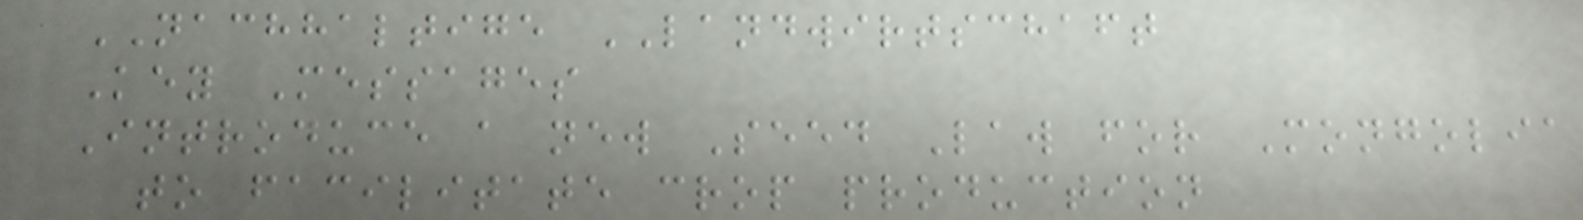NACHHALTIGE LANDWIRTSCHAFT
Key Messages
Introduce a new Seed Law for Mongolia
to facilitate crop production
